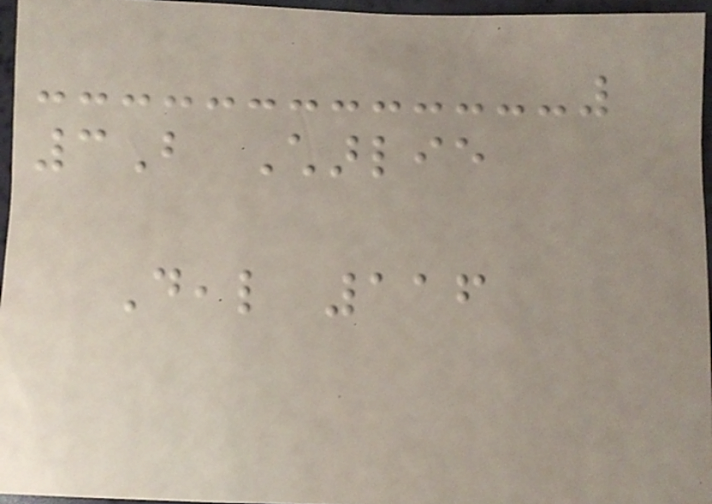3B Charlie
Deal 116
